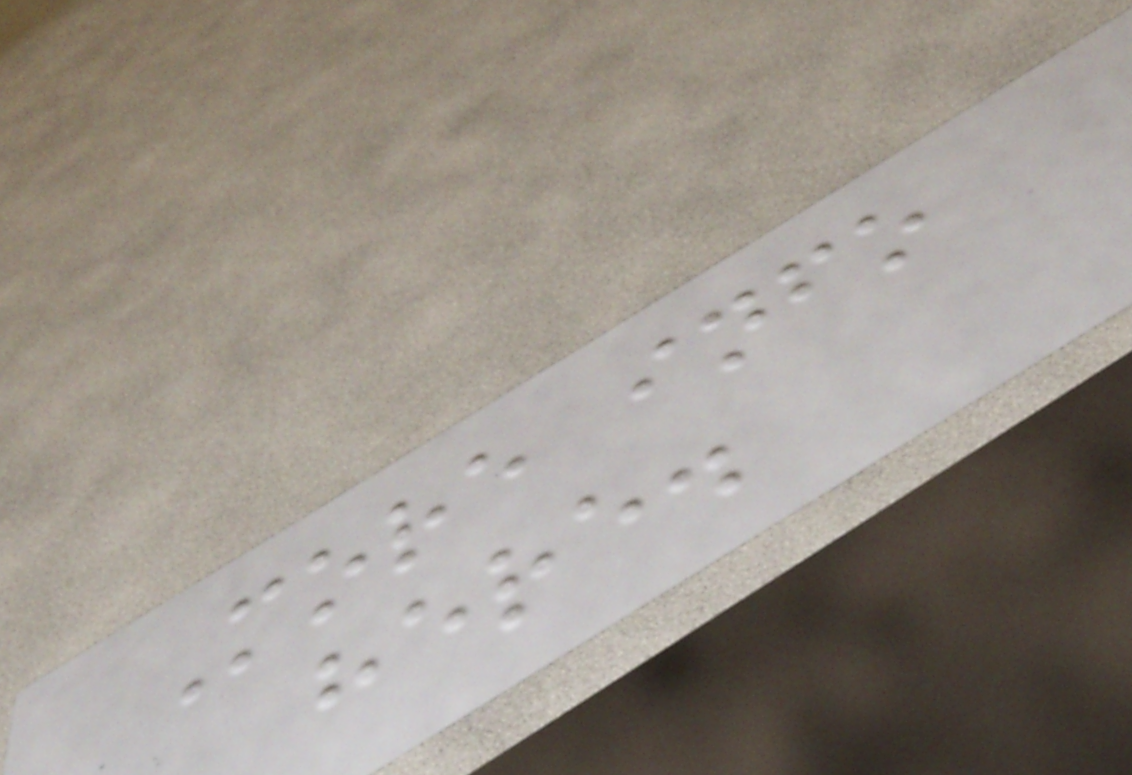More info
here.
